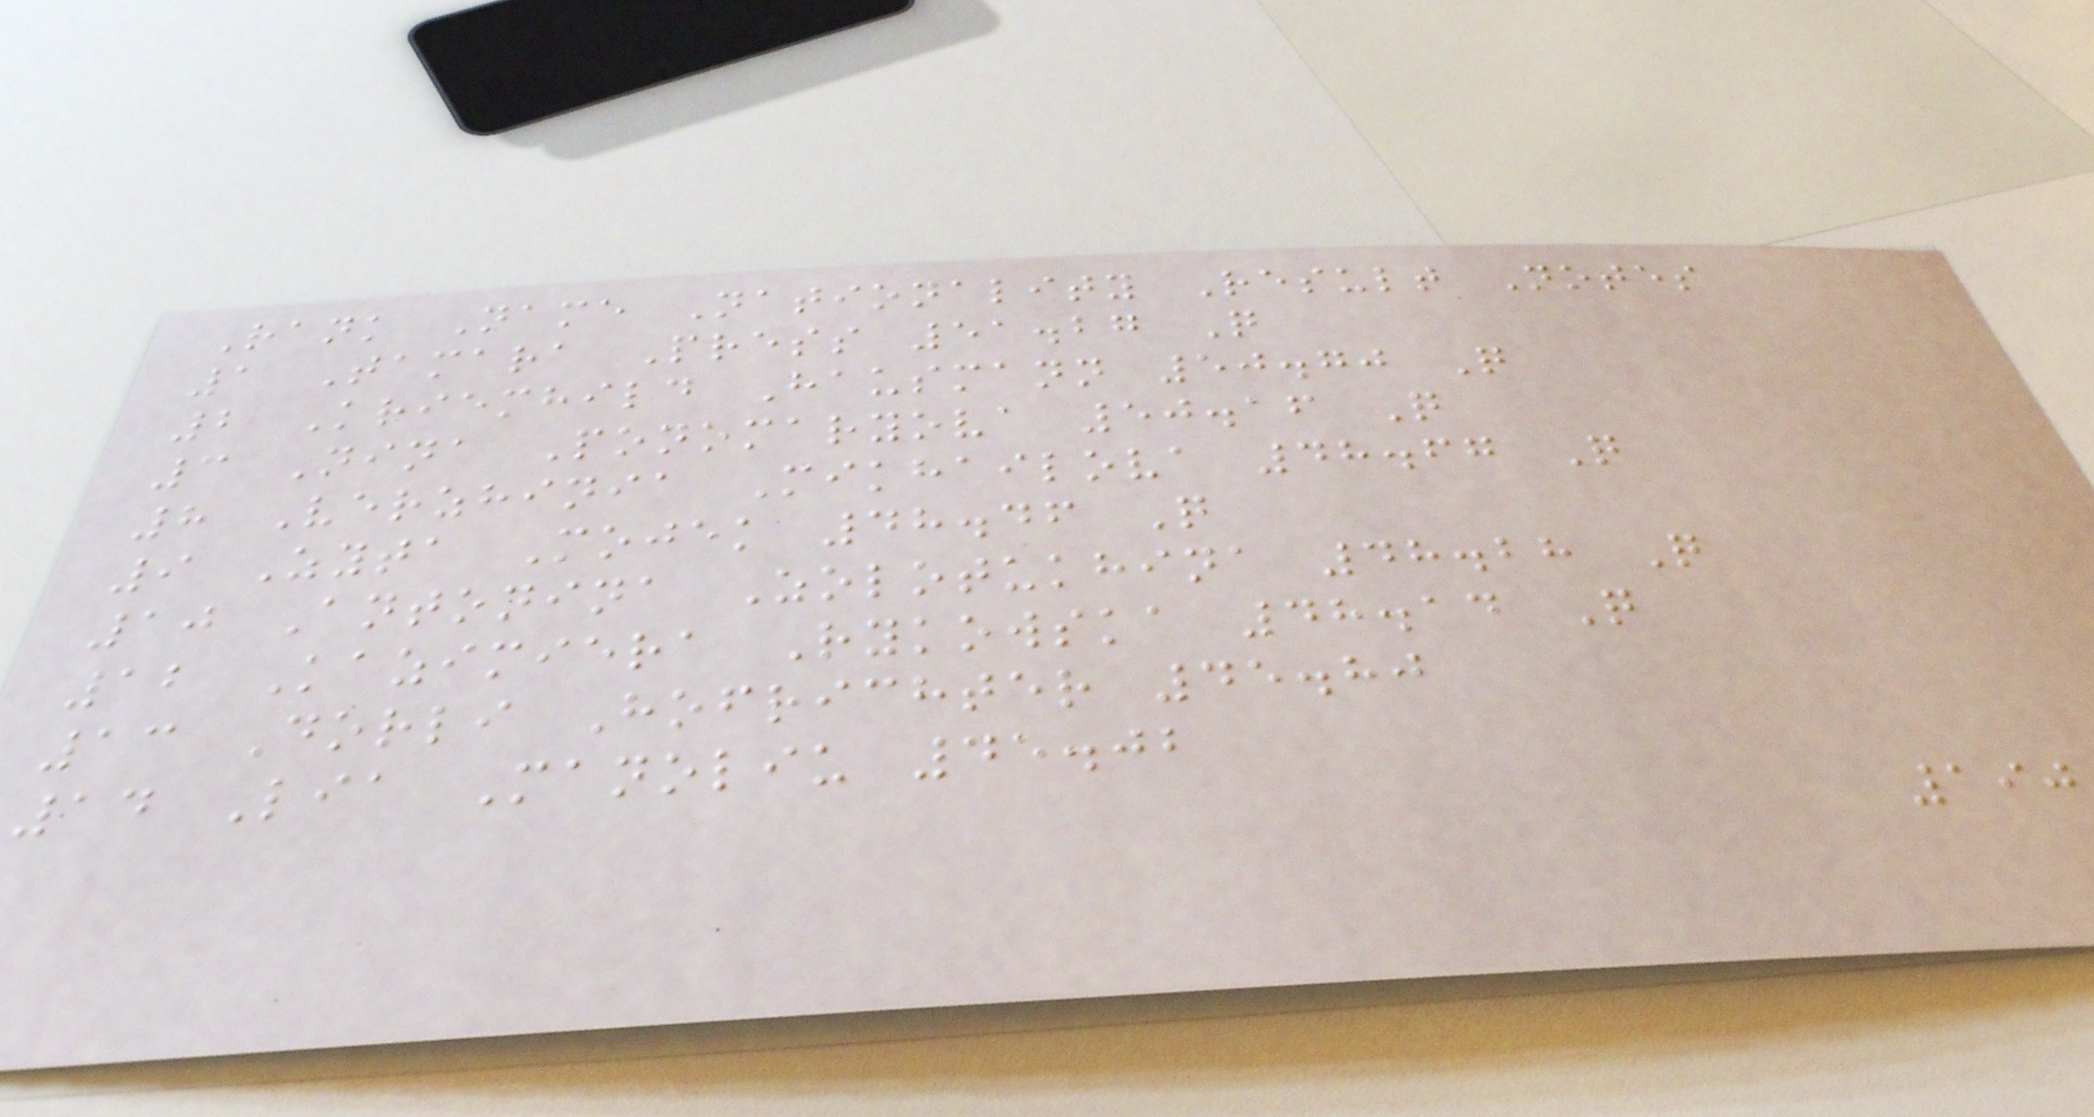Rank Name Nationality Result Notes
1 Tamara Press 51.27 Q
2 Kriemhild Hausmann 50.70 Q
3 Nina Ponomaryova 50.16 Q
8 Verzhinia Mikhailova 48.67 Q
9 Zyta Mojek 48.46 Q
10 Antonina Zolotukhina 48.28 Q
12 Kazimiera Rykowska 48.14 Q
13 Dorli Hofrichter 45.80
14 Lia Manoliu 45.02
190
